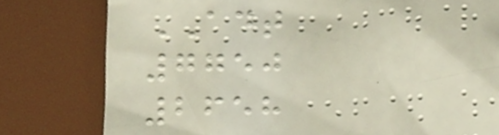ADT
7750
2658
